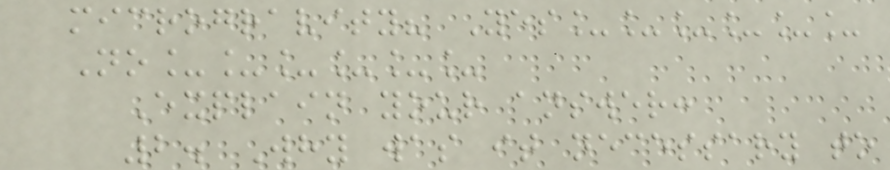microgravity? Yes______
No______
Explain your answer:
2. Why was it necessary to
